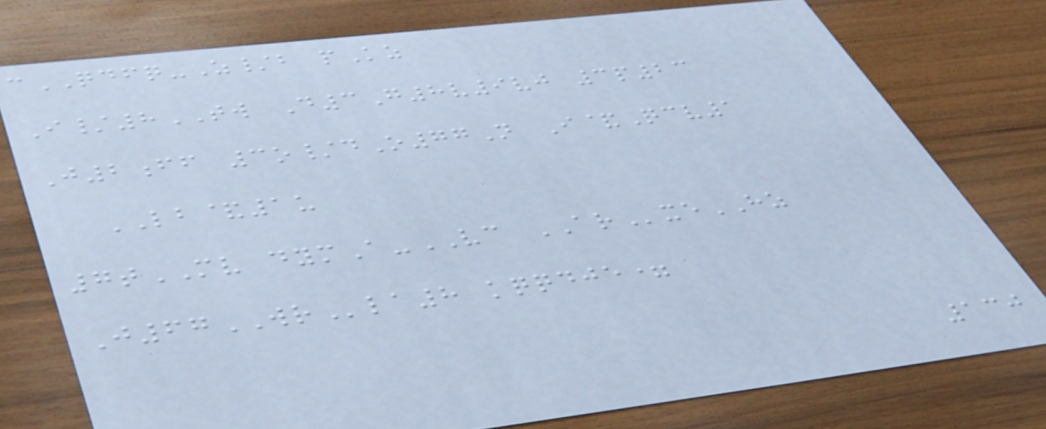cQDFQ-Z/b pKz
I/8TW D3G8v9vj 3p23
J2ff 3o/dO77N I&Qcv1
LB&1u
7tMV dymA-VC ARxeHZ
J67WRla8 kqqdje=
130
